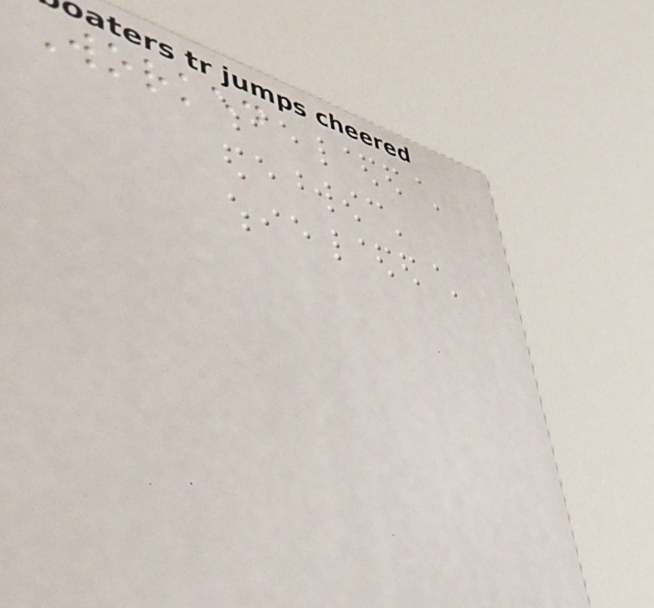Worked
